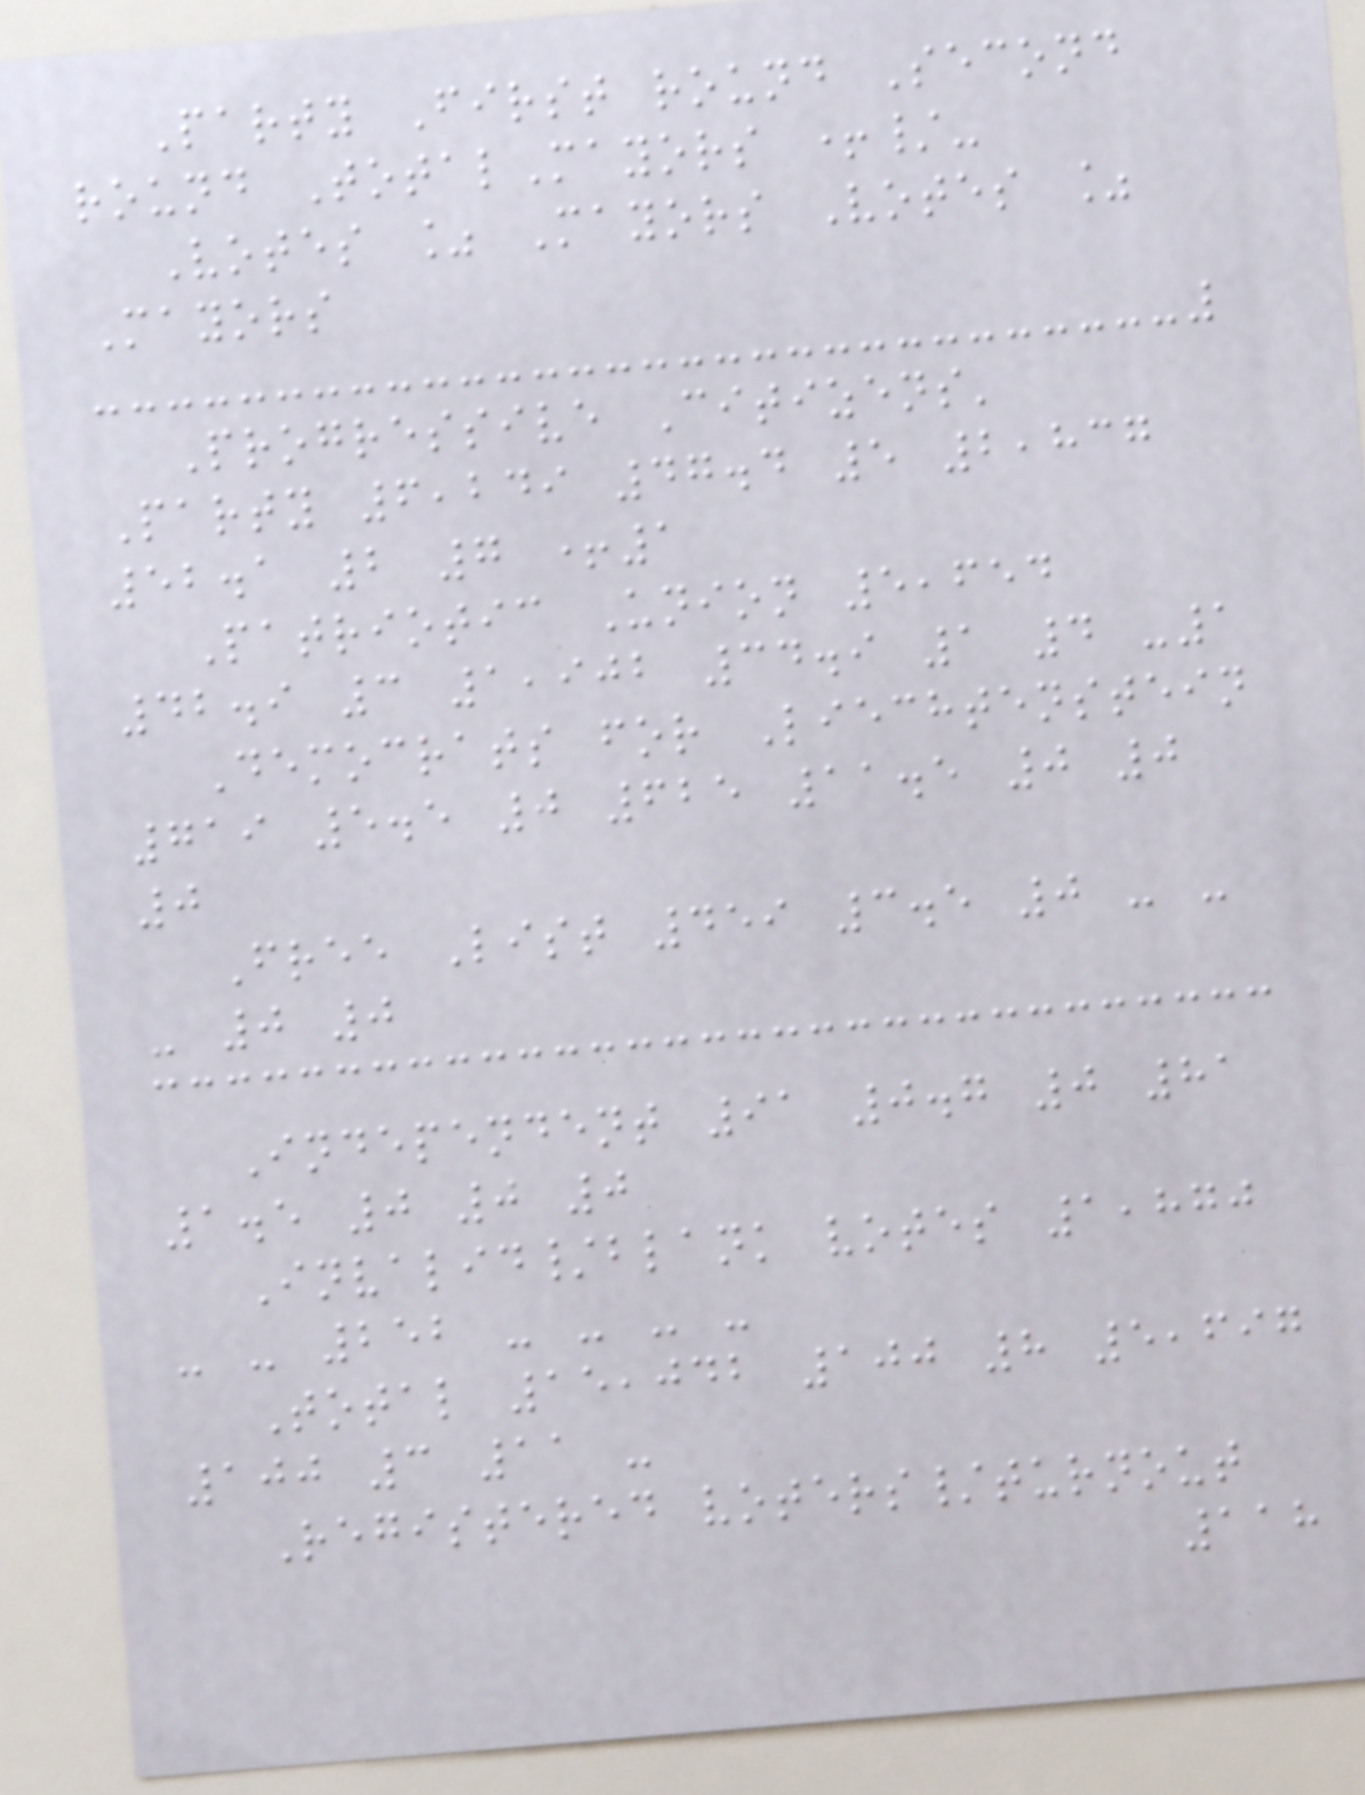Party First round Second
round TotalMayors +/-
Votes % Mayors Votes %
Mayors
Progressive Citizens'
Party 6,249 47.4 5 2,837
52.1 2 7 +1
Patriotic Union 5,654
42.9 3 1,902 34.9 1 4 -1
Democrats for Liechtenstein
719 5.5 0 625 11.5 0 0
0
Free List 459 3.5 0 - -
- 0 0
Independent 91 0.7 0 81
1.5 0 0 0
Invalid/blank votes 1,870
- - 252 - - - -
Total 15,042 100 8 5,697
100 3 11 -
Registered voters/turnout
118
